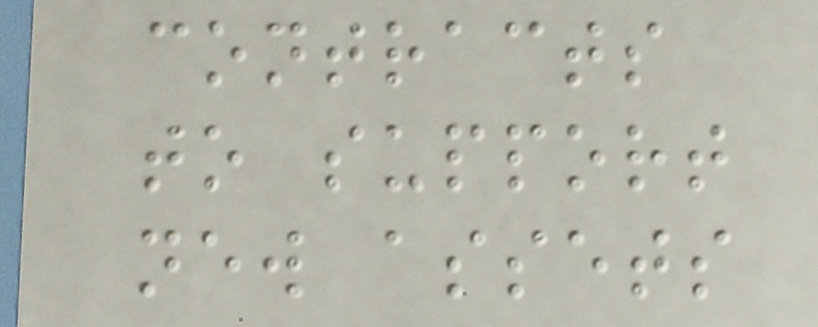contracts
to support
new assets
